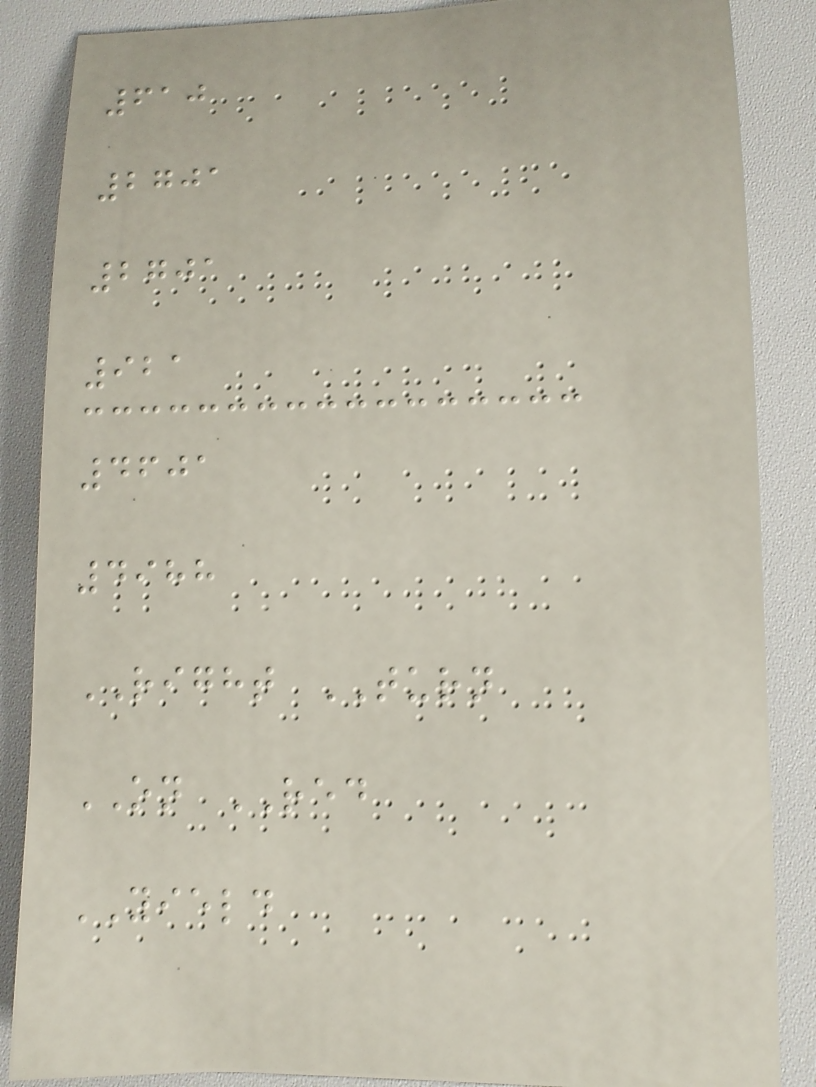610
2701
2701
921
4601
4988
RIGHT TURN
ON RED
YIELD
